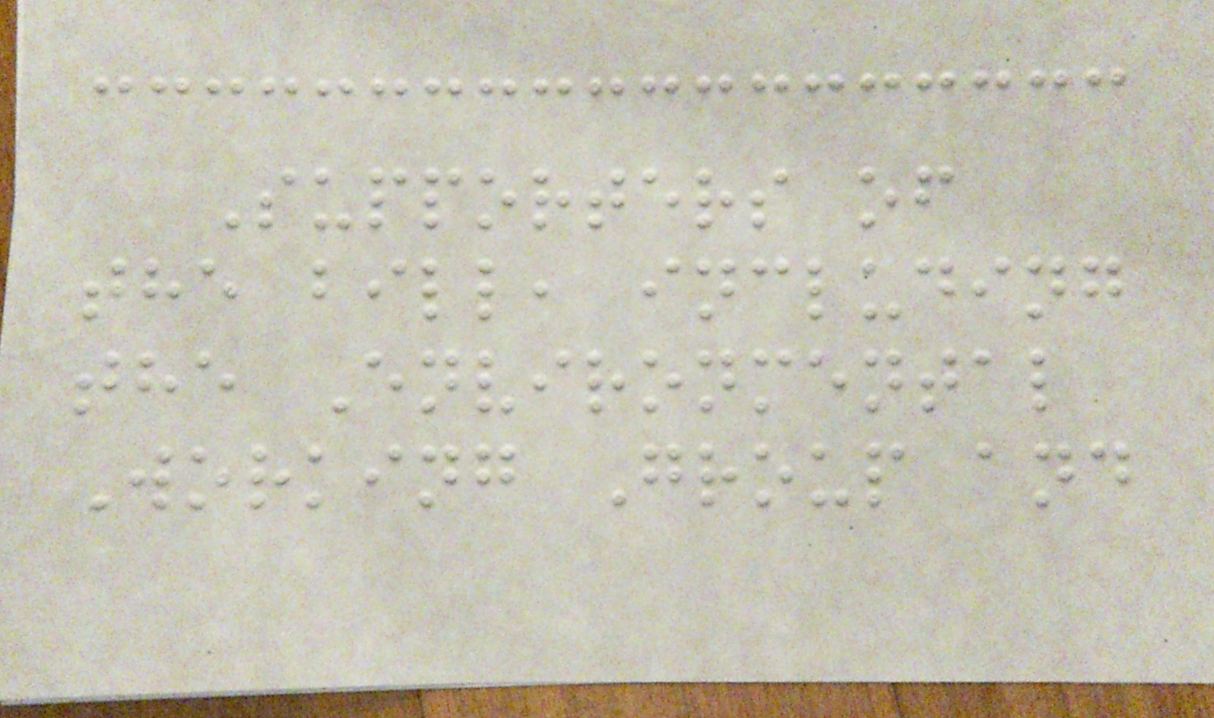Supporters of
the bill, including
the Environmental
Working Group and
